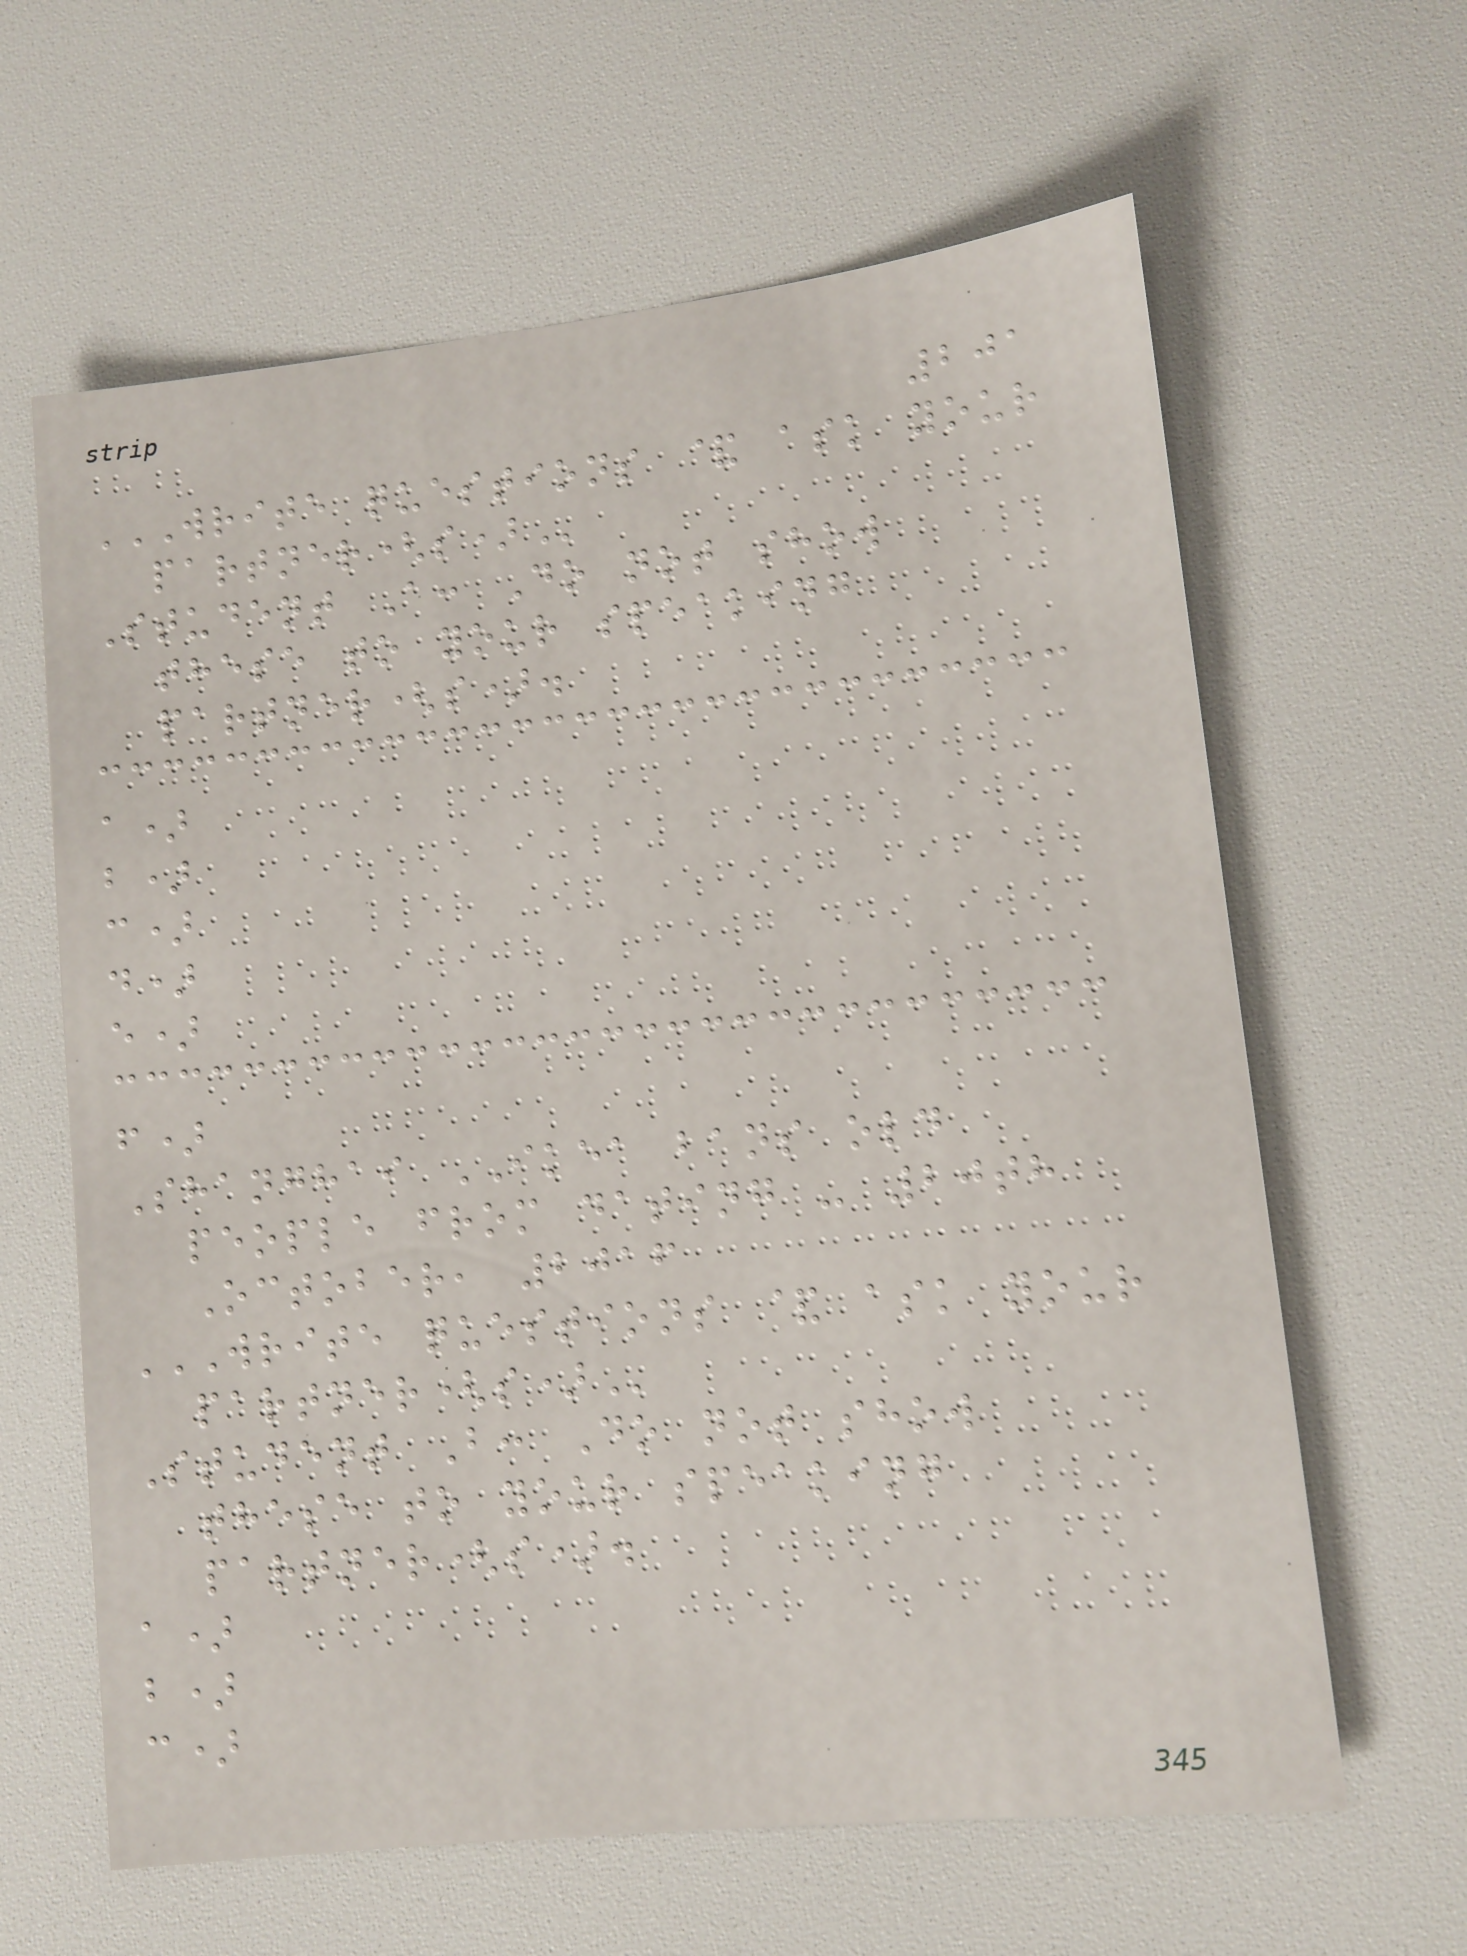201
WRITE QUESTIONS & ASK YOUR
PARTNER(S)
Student A: Do not show
these to your speaking
partner(s).
a)
b)
c)
d)
e)
f)
Shanghai IKEA bans old
people from dating - 20th
October, 2016
WRITE QUESTIONS & ASK YOUR
PARTNER(S)
Student B: Do not show
these to your speaking
partner(s).
a)
b)
c)
